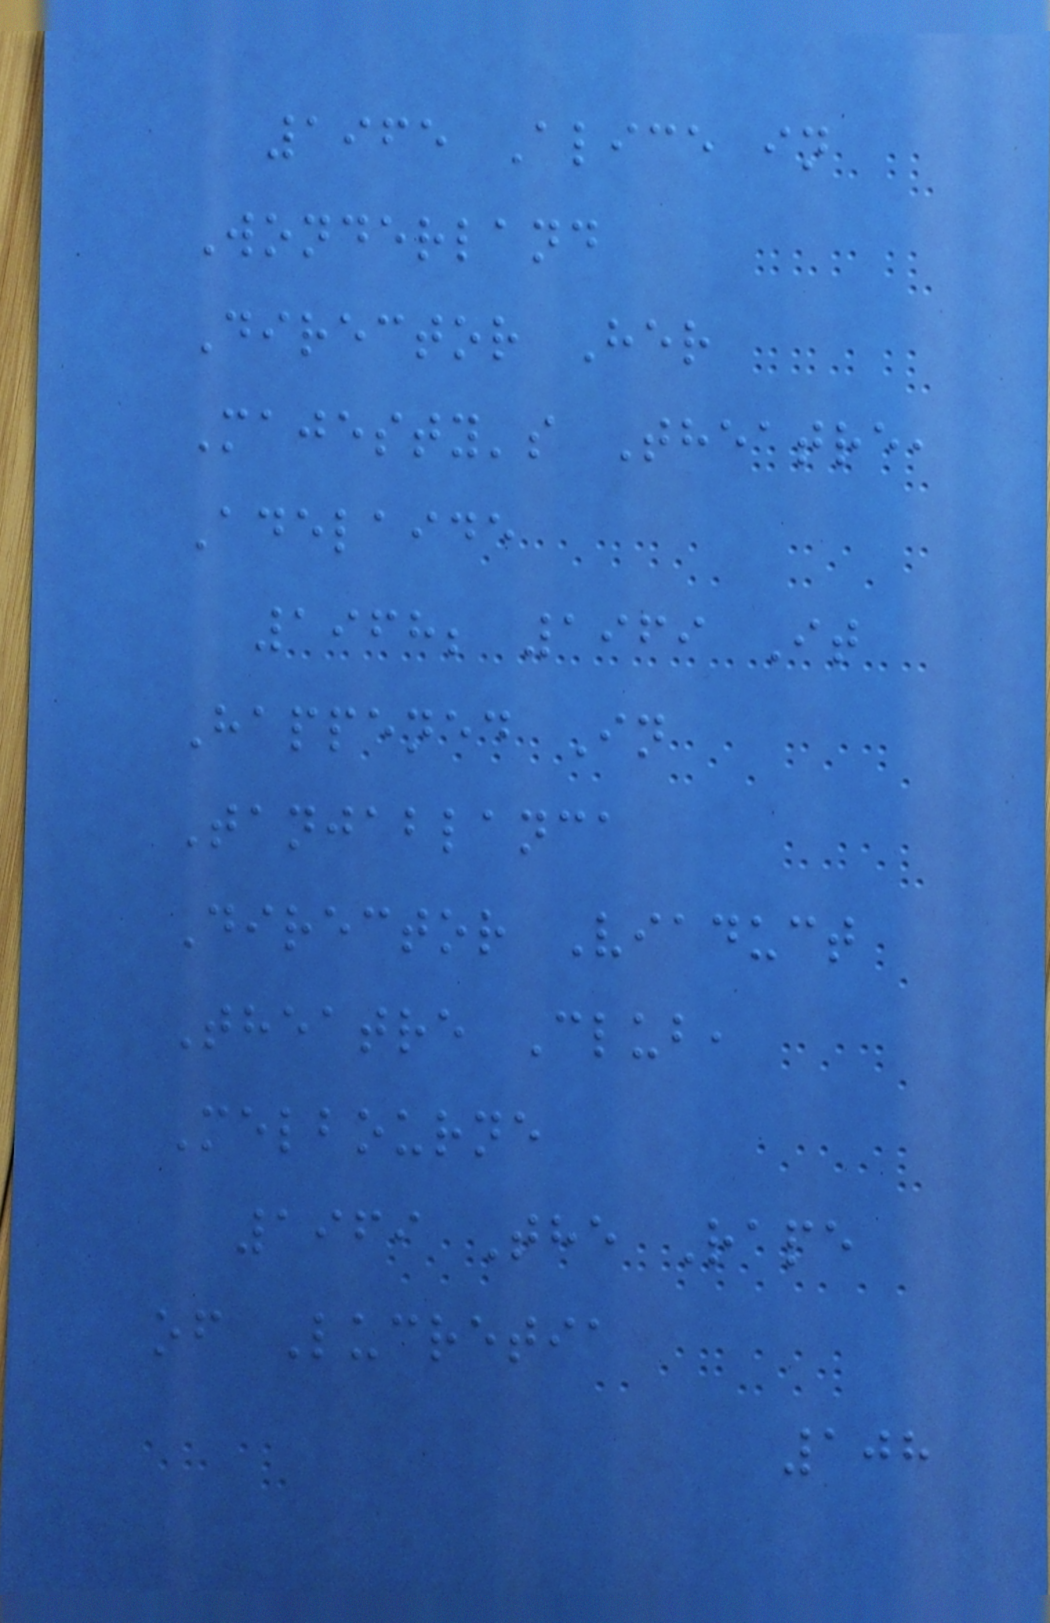1965 Alice in
Wonderland
Director Her
Majesty's Theatre,
Adelaide
1968; 1969 It
Happened In
Tanjablanca
Director Viaduct
Theatre Club,
Melbourne
1969 The Rape
of Lucretia
108
